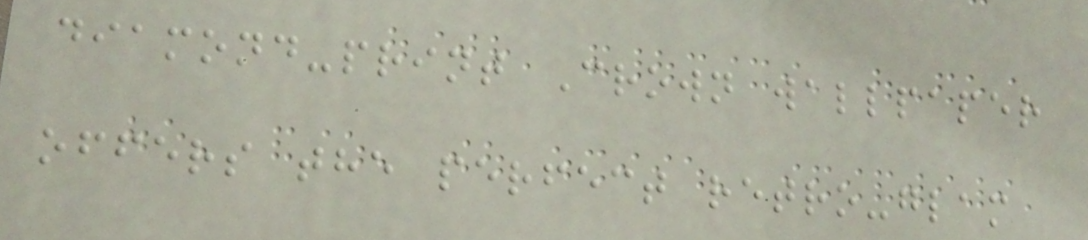diamond-print Crown wallpaper
offers the perfect retro-glam
